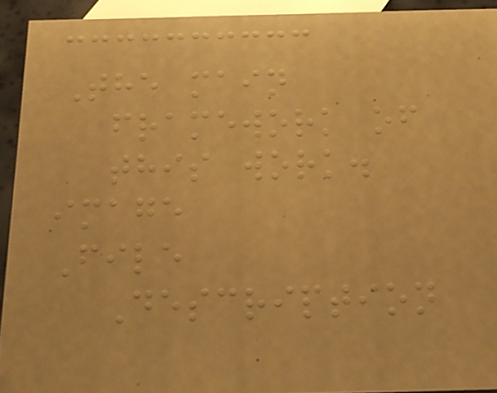The main
framework of
this work.
image
File
Description
